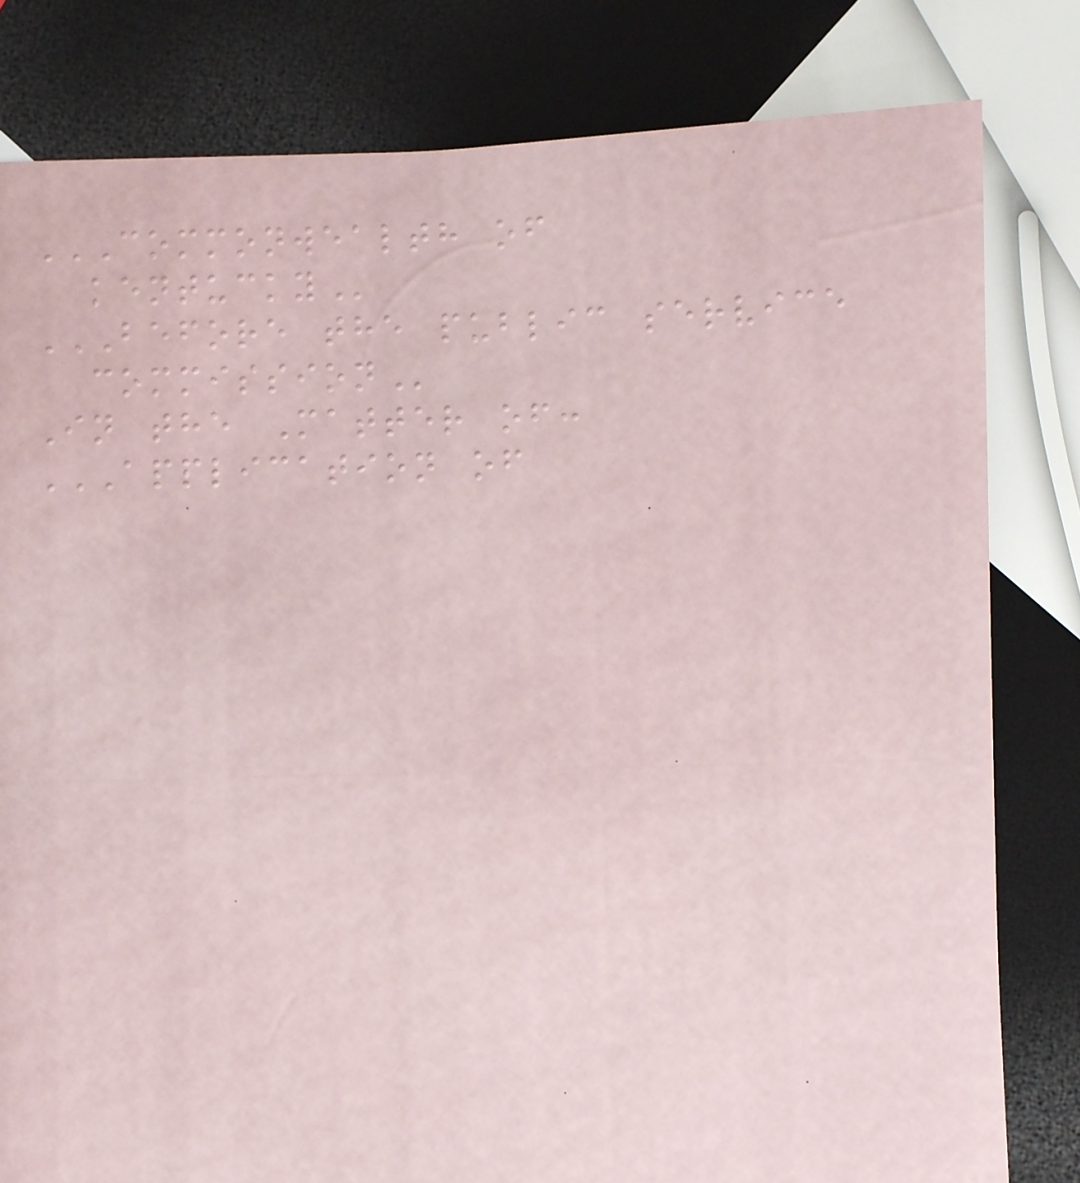COMMONWEALTH OF
KENTUCKY
BEFORE THE PUBLIC SERVICE
COMMISSION
In the Matter of:
APPLICATION OF
